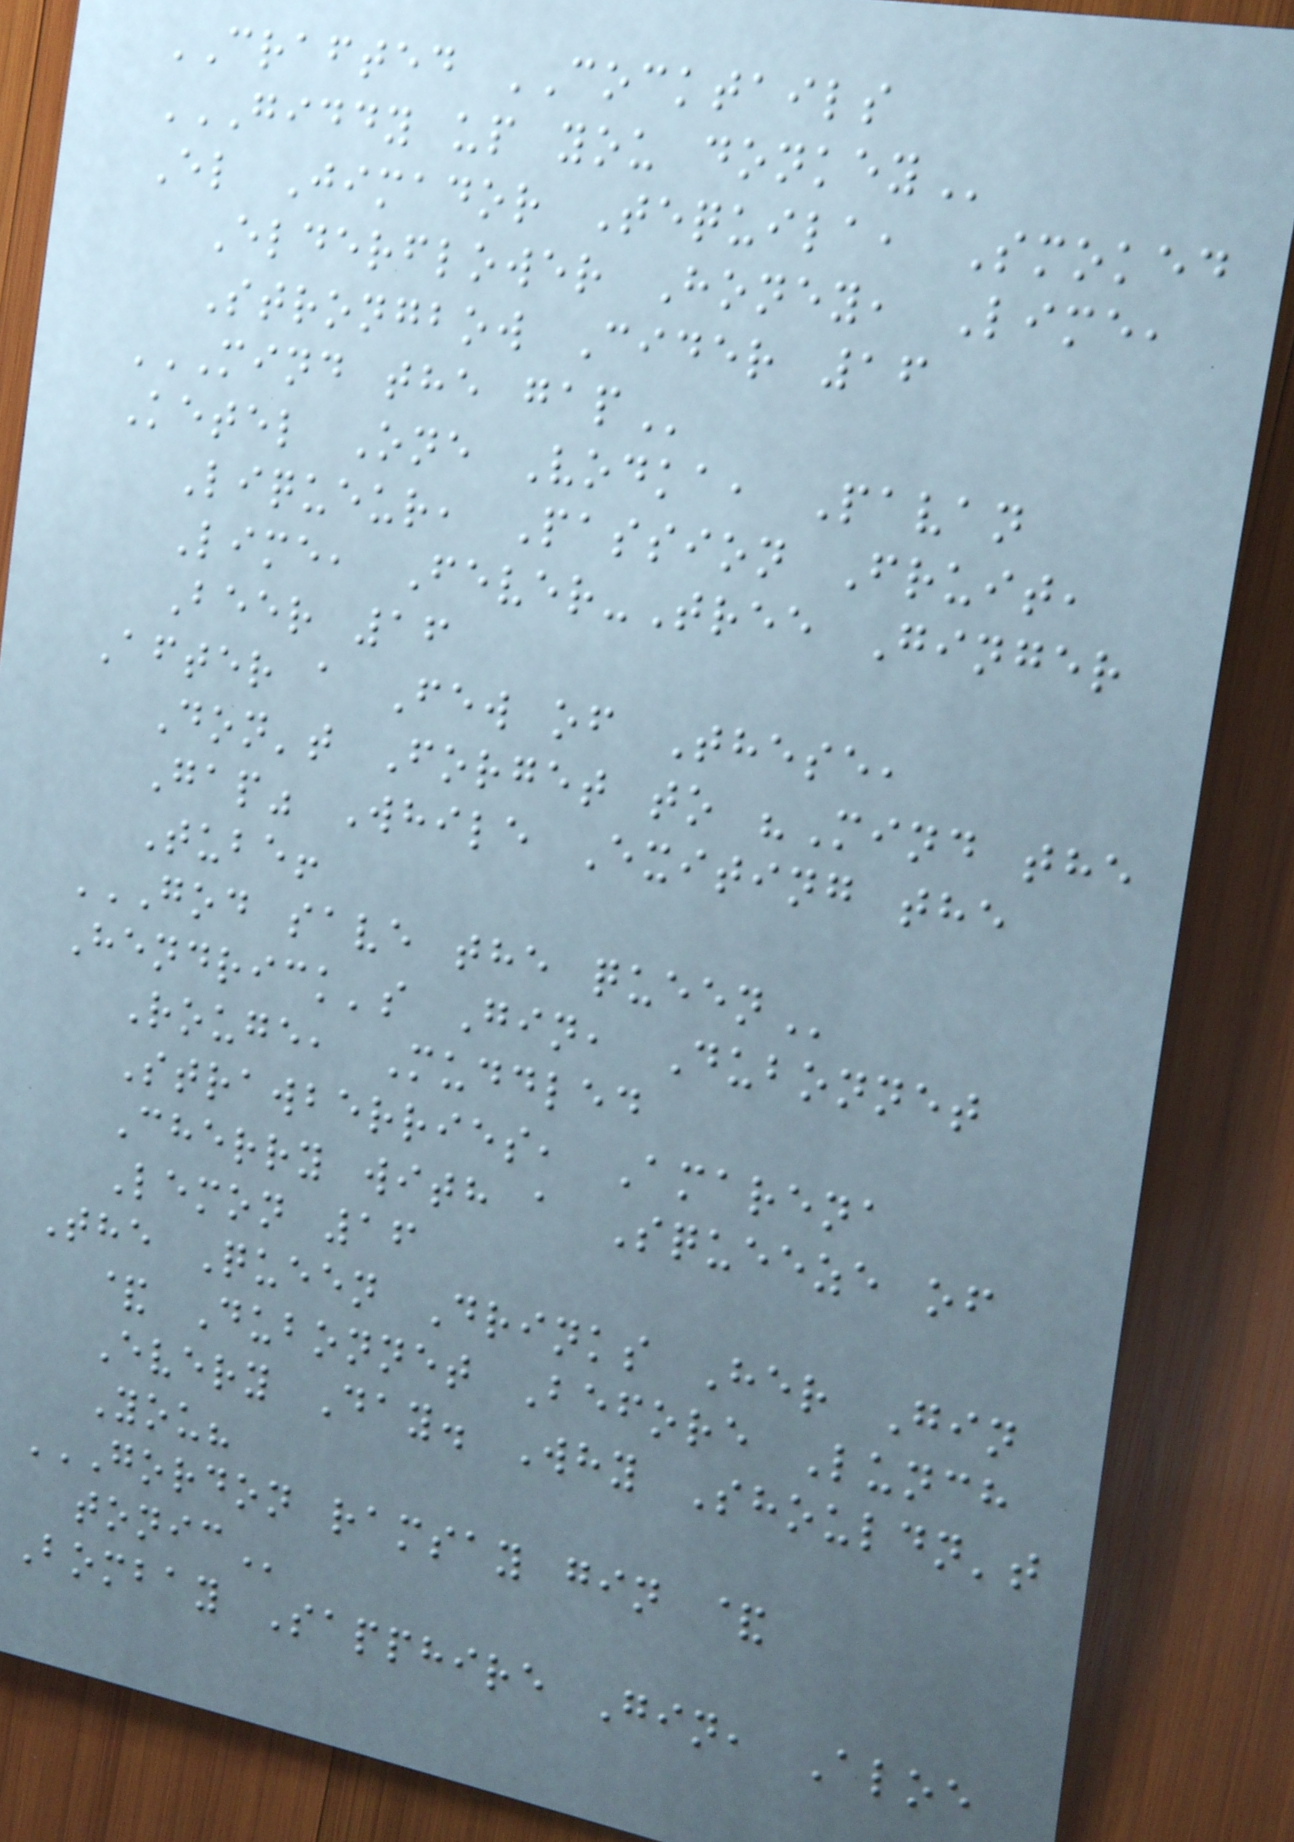CRAFTED COCKTAILS
GIDDY UP YOU DONKEY
El Jimador Tequila, Smoked
Elderflower Honey, Lime,
Strongbow Cider 16
MIND THE GAP
Ketel One Vodka, Pavan
Liqueur, Passion Fruit,
Lime, Fever-Tree Ginger
Beer 16
After a Few of These,
Don't Forget to "Mind the
Gap" While Exiting the
Tube!
GOD SAVE THE QUEEN
Hendrick's Gin, Dubonnet
Rouge, Muddled
Strawberries, Amarena
Cherry with a Squeeze of
Lemon 16
The Queen Drinks Her Gin
& Dubonnet Before Lunch
Every Day. Why Shouldn't
You?
GORDON RAMSAY GIN &
TONIC
Bombay Sapphire Gin, Aloe
